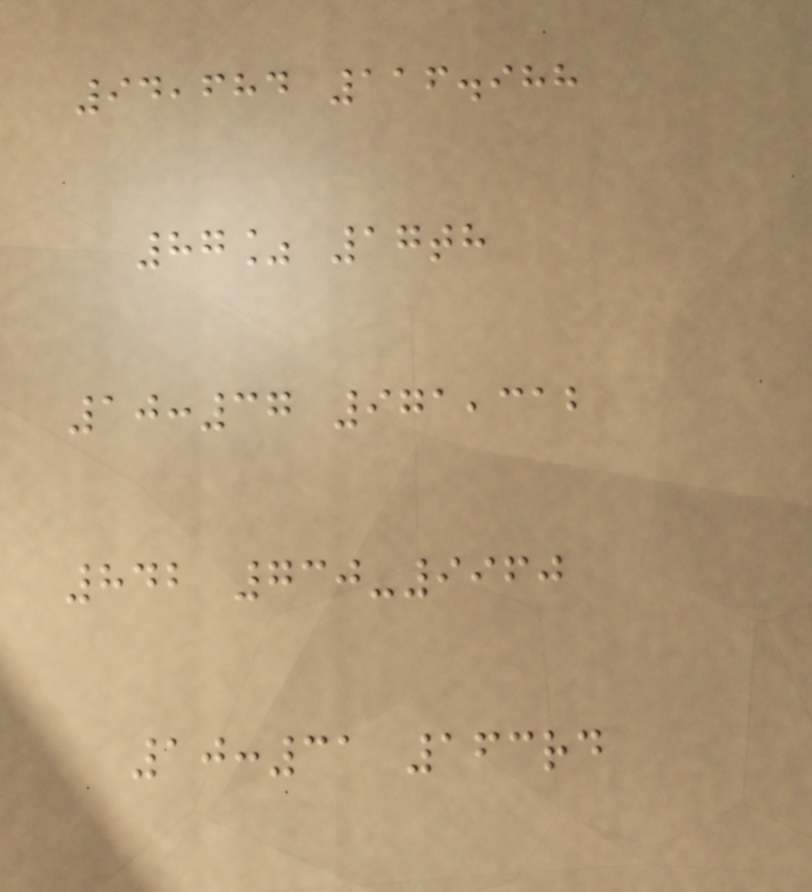94,684 116.988
87% 17th
10:37 971,312
842 730-9960
10:31 163rd
